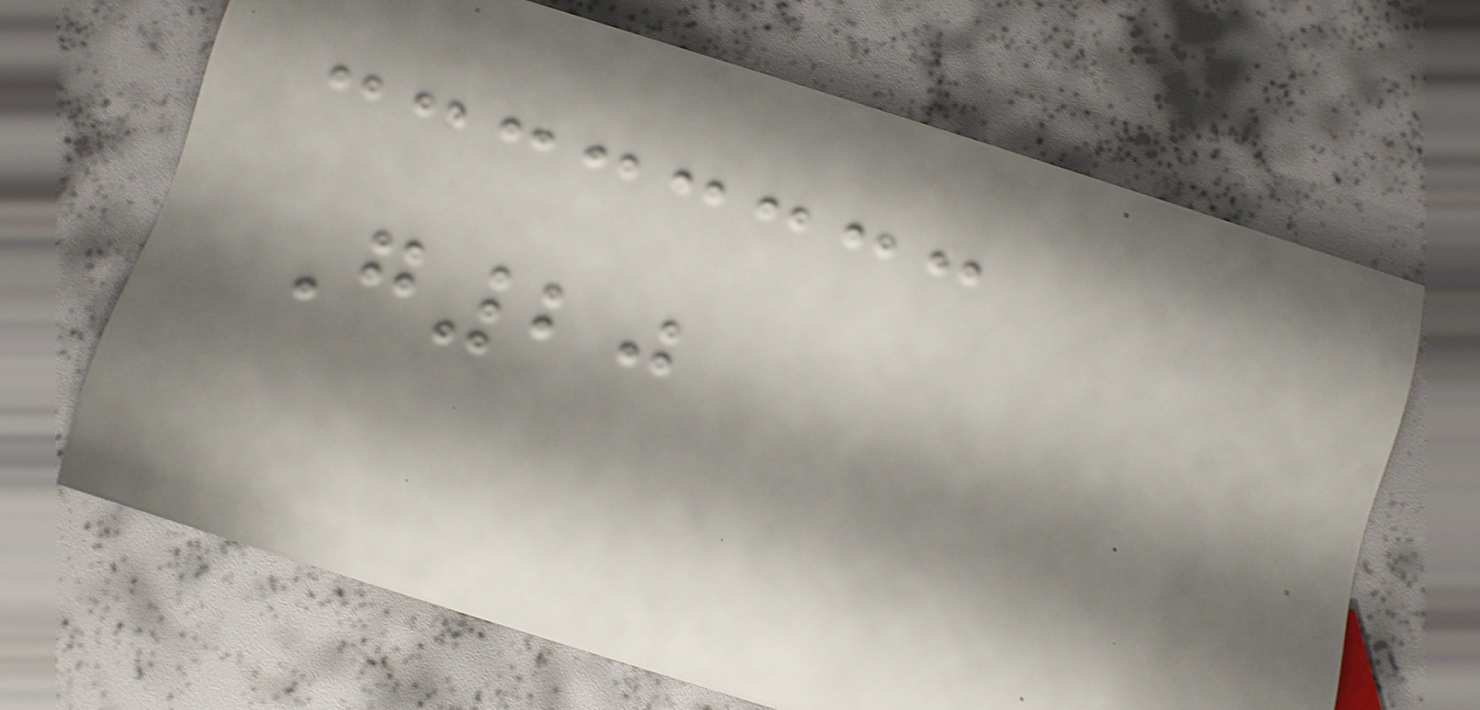G20
